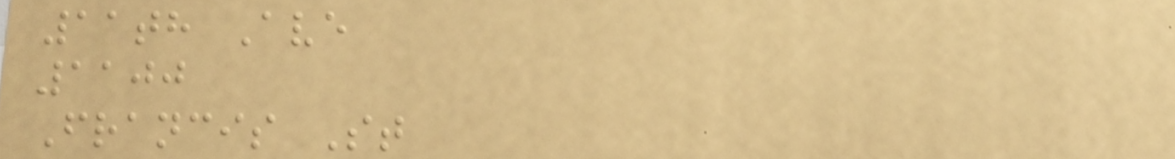11th Ave
1100
Francis St
